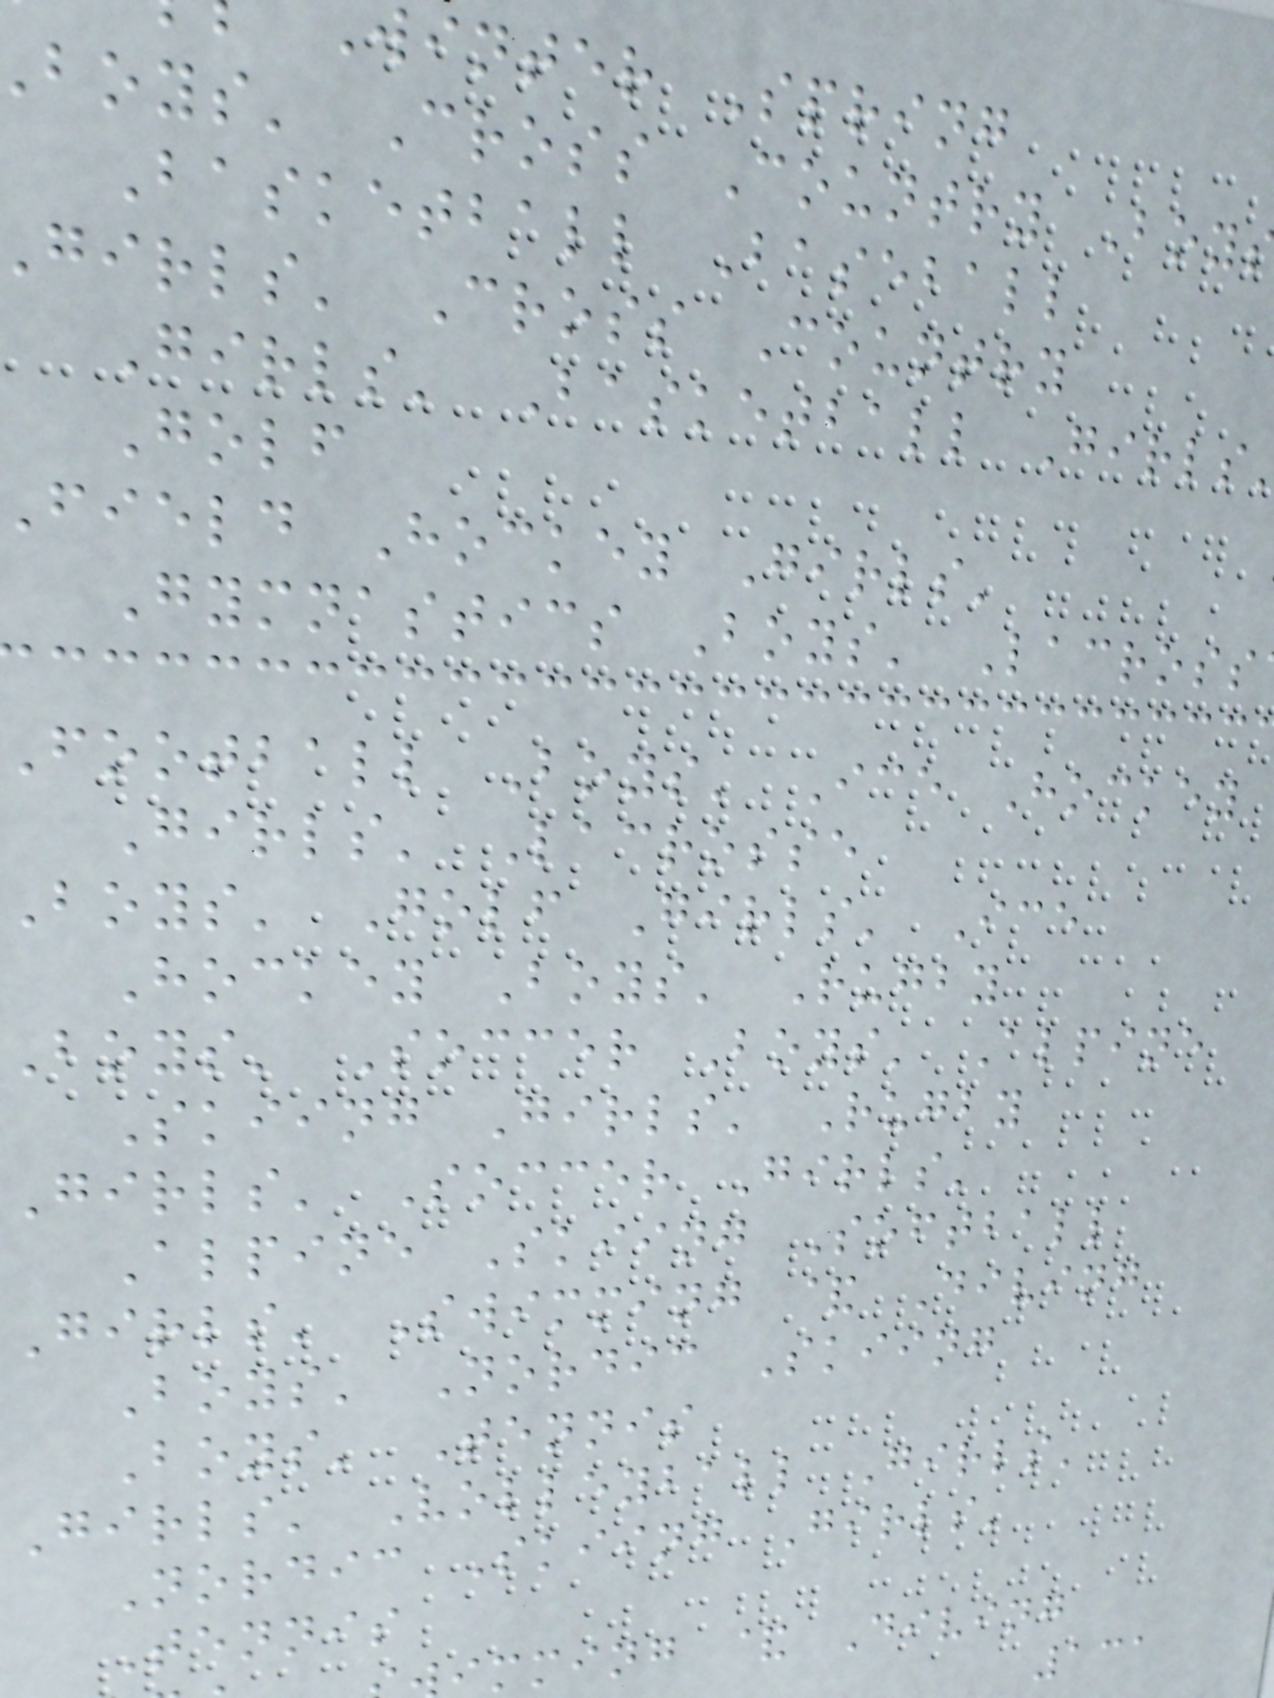winter Spring
boys' Cross Country Boy
Basketball Baseball
girls' Cross Country
Girls' Basketball Girls
Golf
field Hockey Girls'
Gymnastics Boys' Lacross
football Boys' Ice Hockey
Girls' Lacrosse
boys' Golf Girls' Ice
Hockey Boys' Rugby
Boys' Soccer Boys' Alpine
Skiing Girls' Rugby
Girls' Soccer Girls'
Alpine Skiing Softball
Girls' Swimming & Diving
Boys' Nordic Skiing
Boys' Tennis
Girls' Volleyball Girls'
Nordic Skiing Girls'
Tennis
mming & Diving
131
